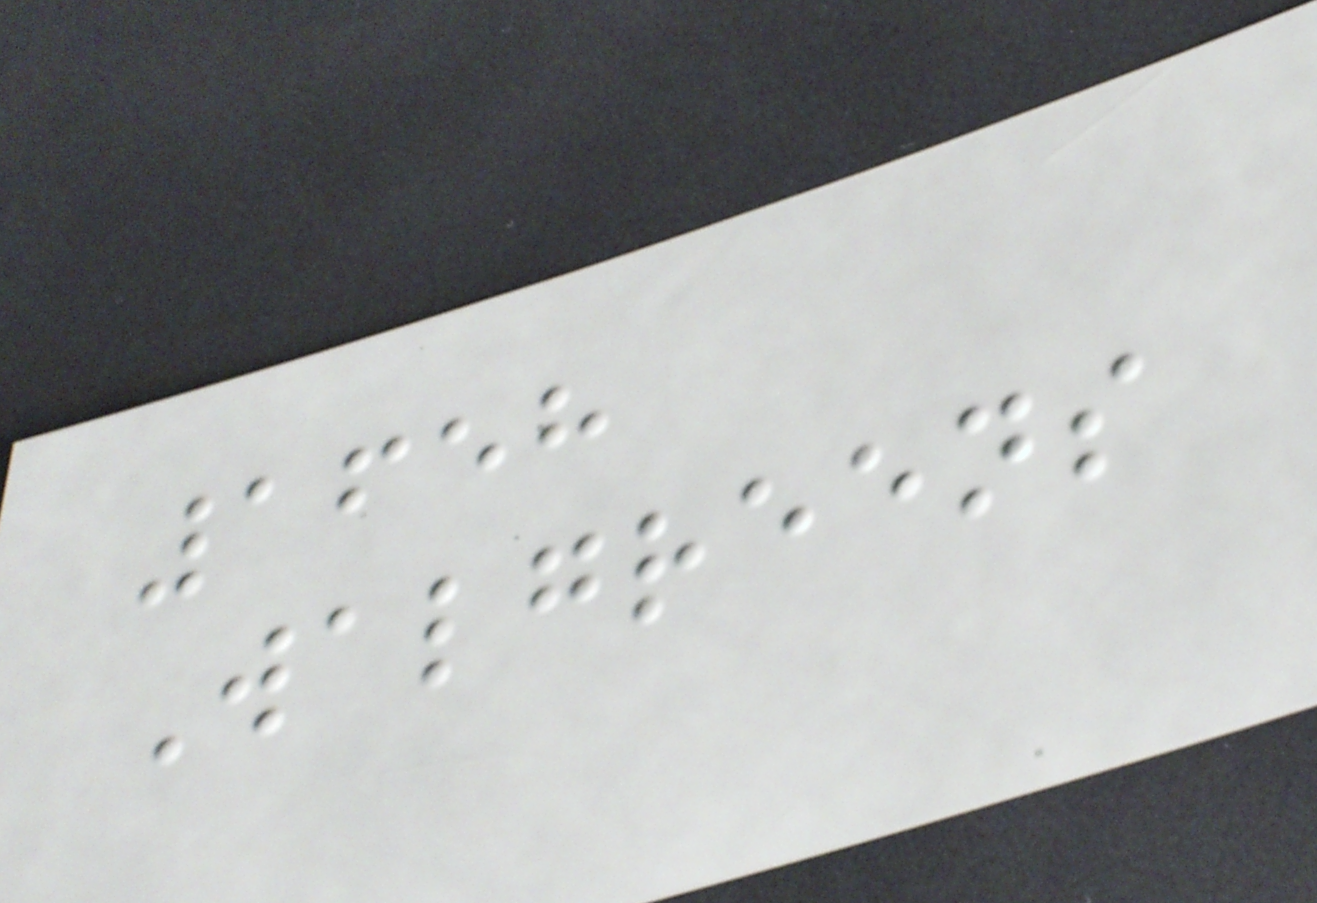1658
Walgreens
